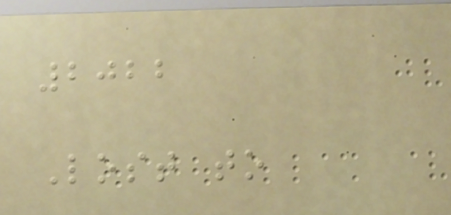2022
Lost to
